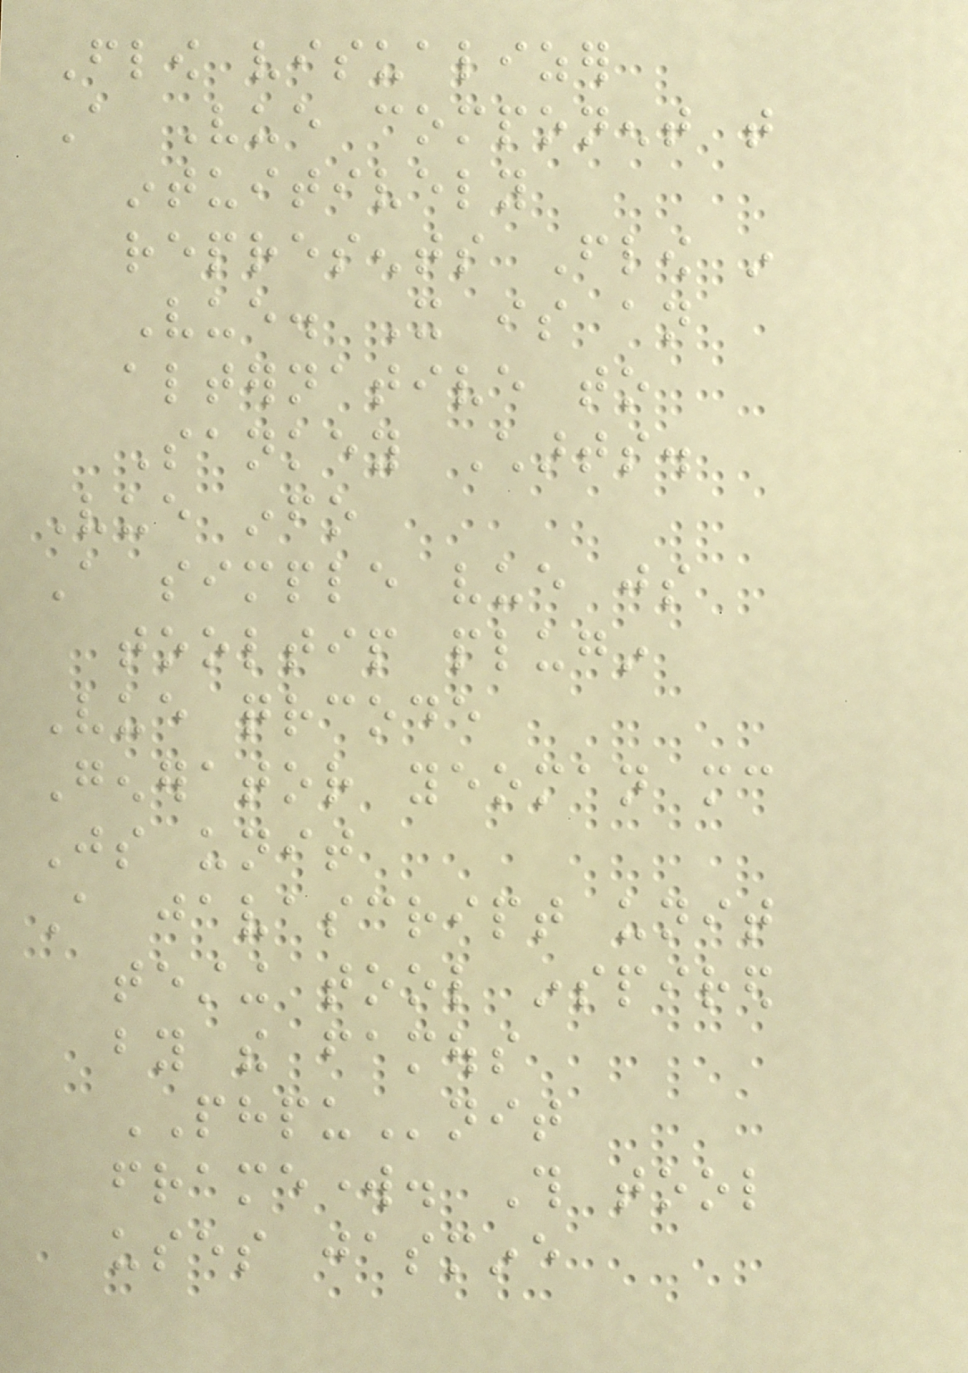Flow visualizer
A Vue component that
intuitively
represents Flow in
Vue. It is an
alternative to
Sankey Charts.
Vue info
A simple vue js
tooltip plugin
Vue qrcode
Generator yeoman mc
Js unit
A javascript unit
testing tool inspired
by the famous
PHPUnit
framework. This tool
uses jasmine
